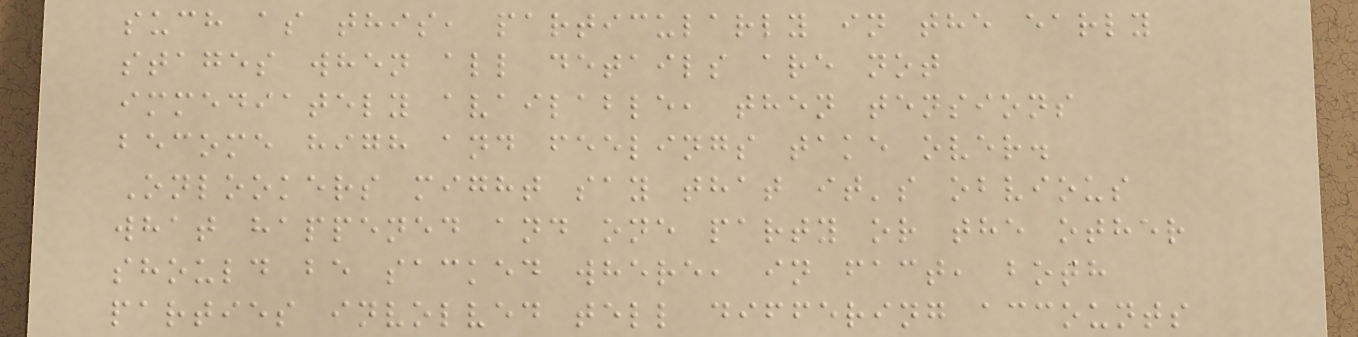such as this, particularly in the early
stages when all details are not
immediately available, then tensions
become high and feelings take over.
Onlookers might say that it's obvious
what happened and one party or the other
should be sacked where, in fact, both
parties involved tell differing accounts
